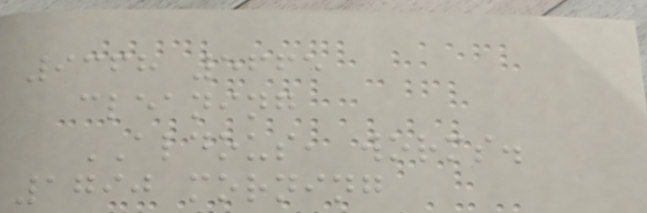9368 5665
cleaning
ALDOUS, worms.
1790 morning
